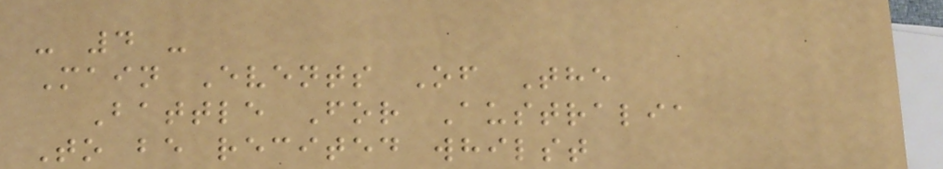- 4 -
Main Events Of The
Battle For Australia
To be recited whilst
